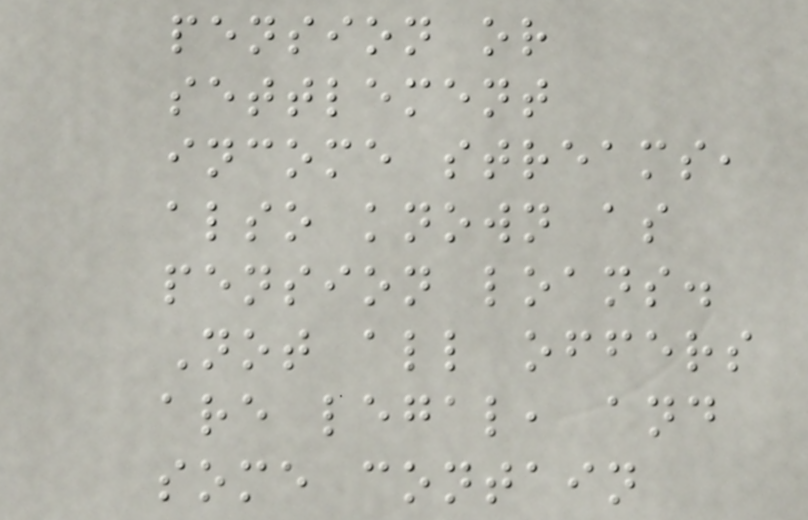pension or
settlement
income streams,
also known as
pension loans.
Not all offers
are legal, and
some contain
